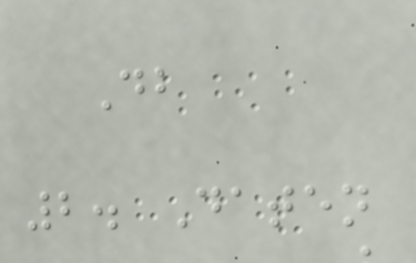Db
2. Daten
